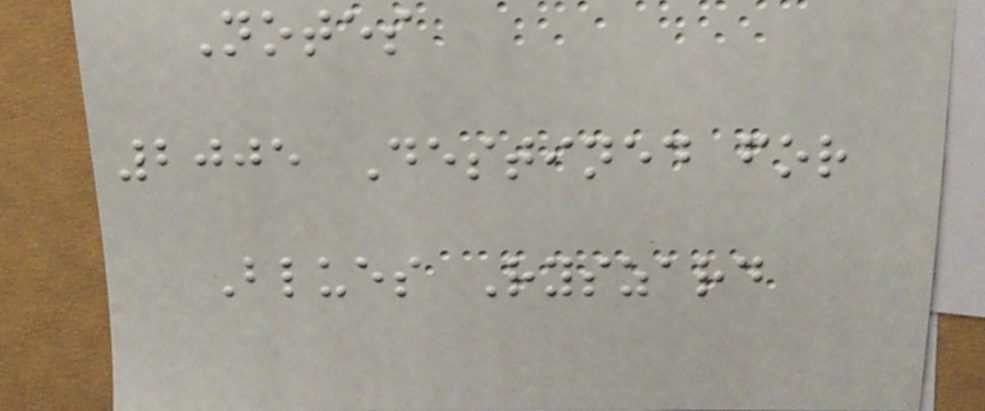Notes
2005 Destined for
Blues Ryszard
